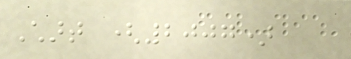Chart (2007)
